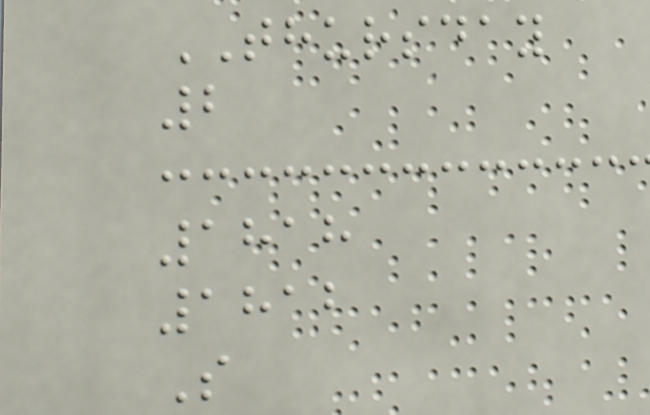THURSDAY
2
1818
1812
S
